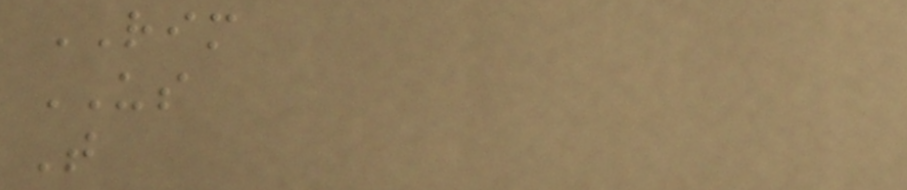RIM
US
T
